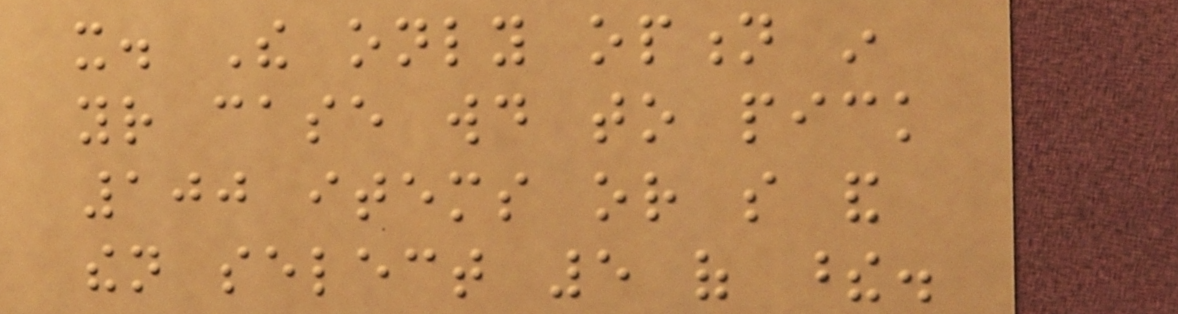it. The only option in
your case would to pick
100 items or so and
then select 5 of these.
